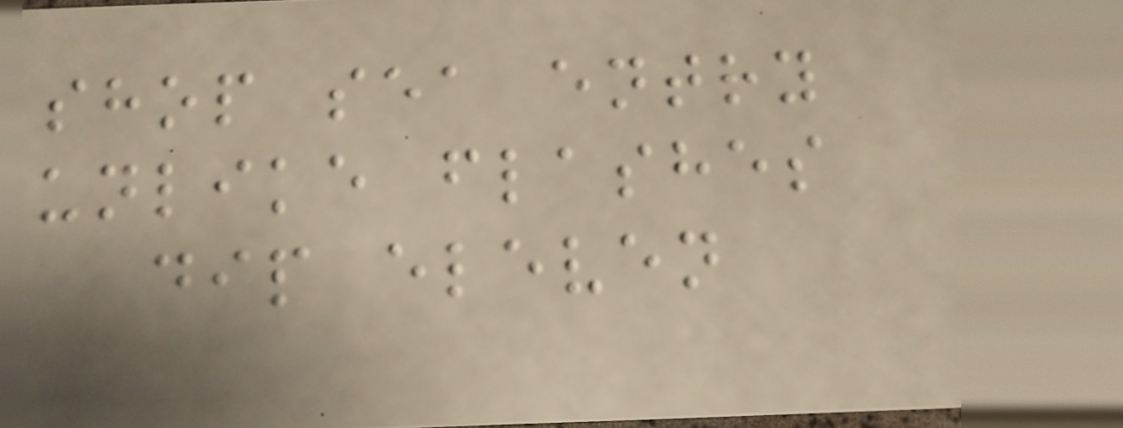shop sea entry
unlike flashes
dip eleven
